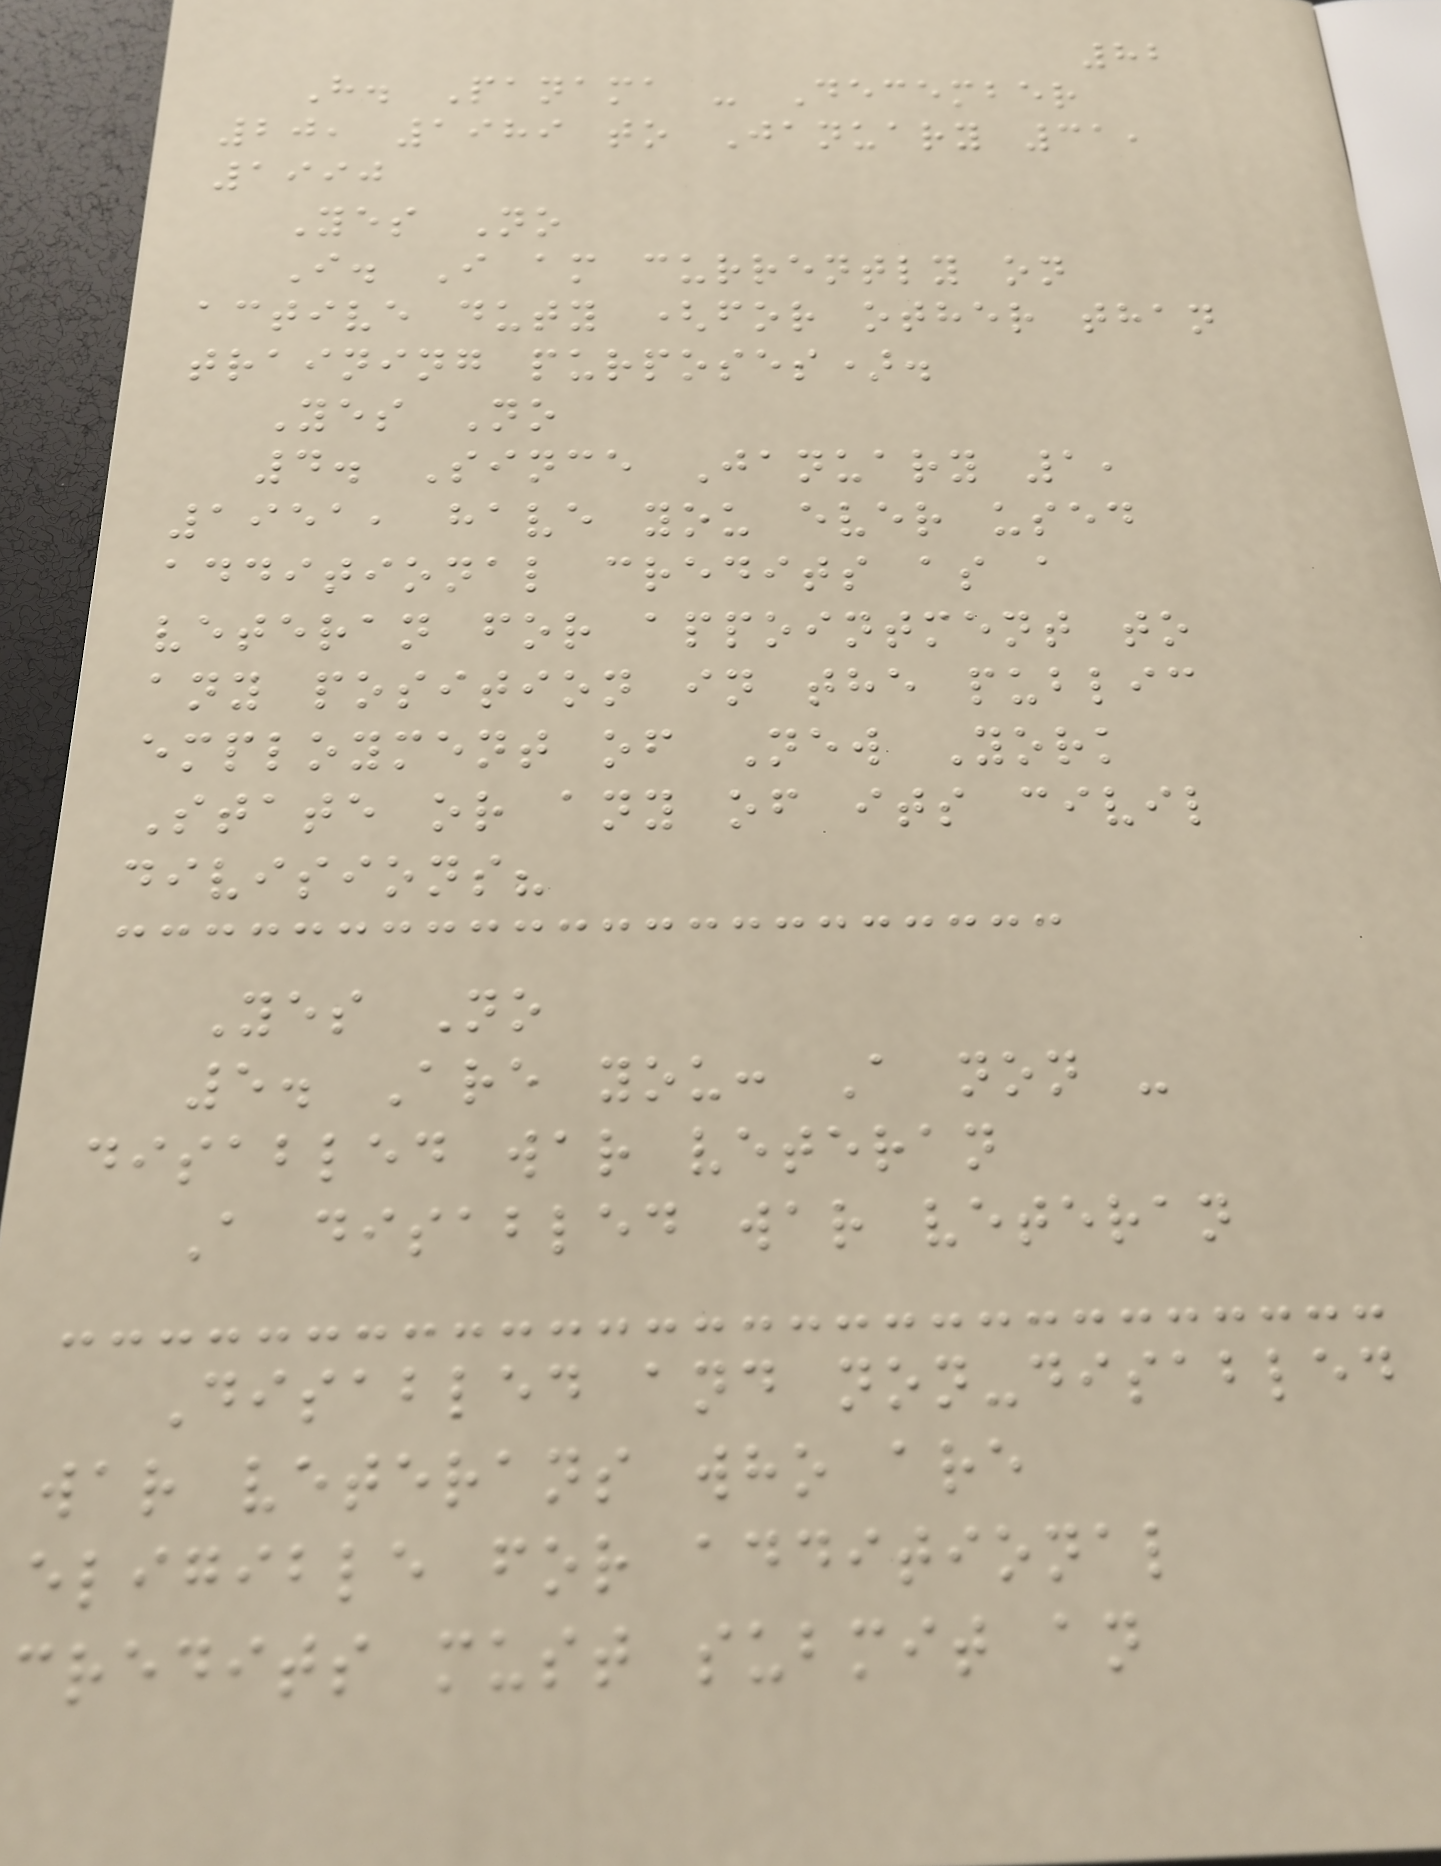82
H. Panama - December
20, 1989 to January 31,
1990
Yes No
I. I am currently on
active duty (for other than
training purposes).
Yes No
4. Since January 1,
1951, have you ever used
additional credits as a
veteran for appointment to
any position in the public
employment of New York
State or any of its civil
divisions?
Yes No
5. Are you: A non -
disabled war veteran
A disabled war veteran
Disabled and non-disabled
war veterans who are
eligible for additional
credits must submit an
